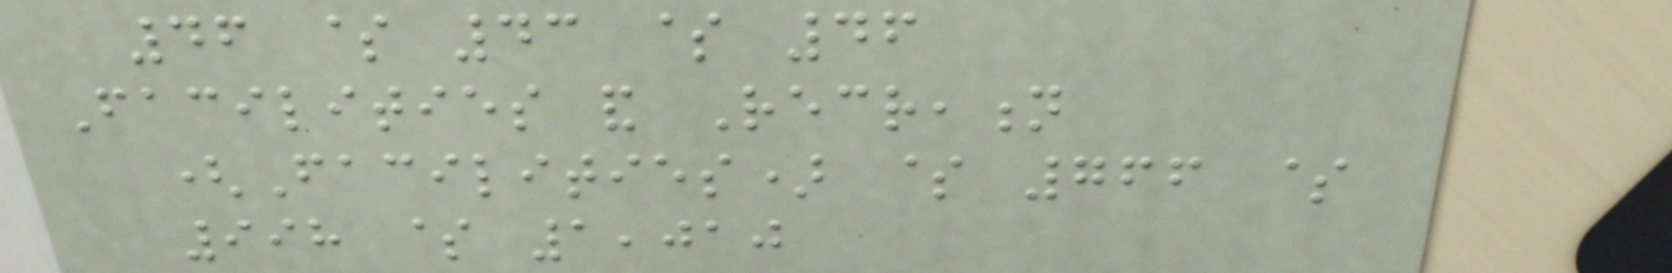46 $ 43 $ 46
Facilities and Recreation
(Facilities) $ 766 $
998 $ 1,010
